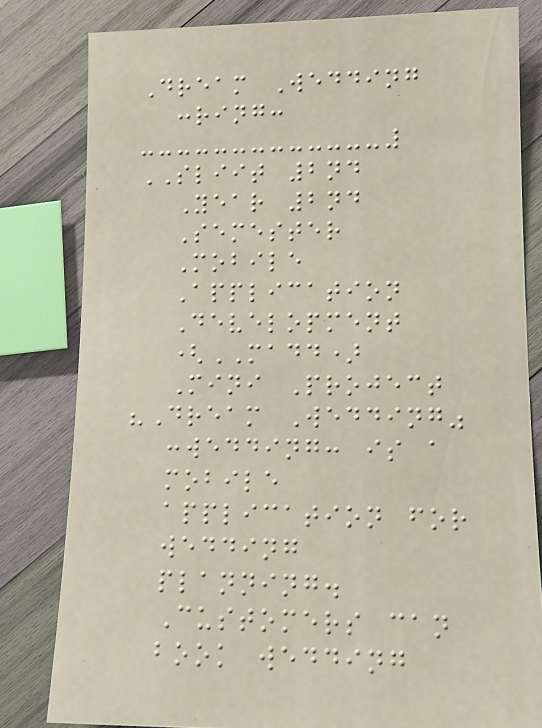Dream Wedding
:ring:
SLIIT 2nd
Year 2nd
Semester
Mobile
Application
Development
(MADD)
Mini Project
"Dream Wedding"
:wedding: is a
mobile
application for
wedding
planning.
Customers can
book wedding
